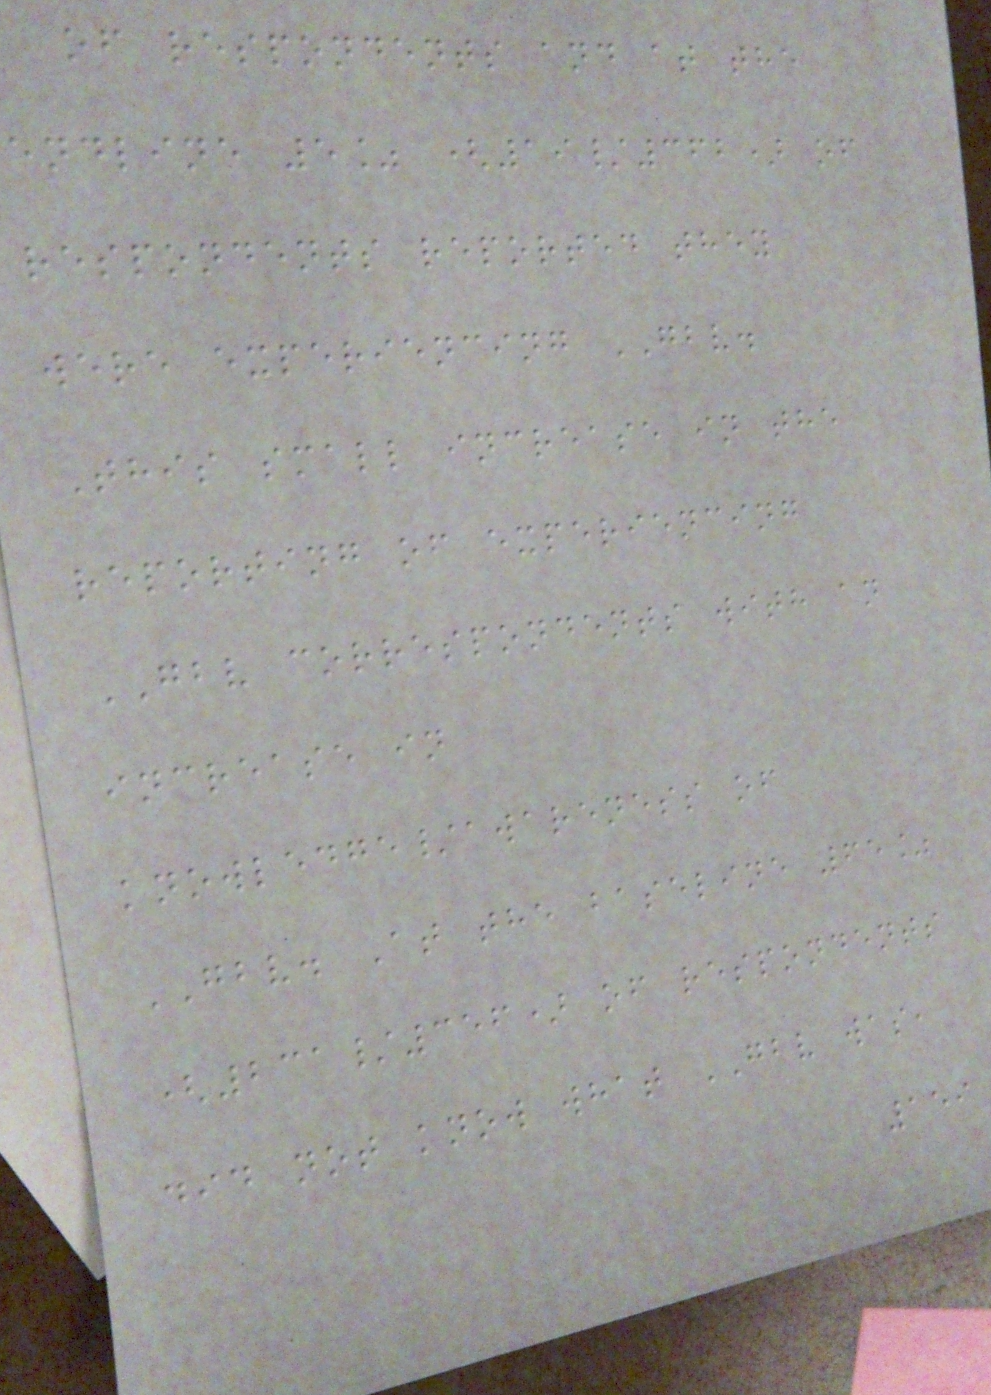of respondents and at the
endline 5% (19/362) of
respondents reported they
were experiencing GBV.
This small increase in the
reporting of experiencing
GBV correspondents with an
increase in
knowledge/awareness of
GBV. At the baseline 65%
(231/356) of respondents
did not know what GBV was,
159
